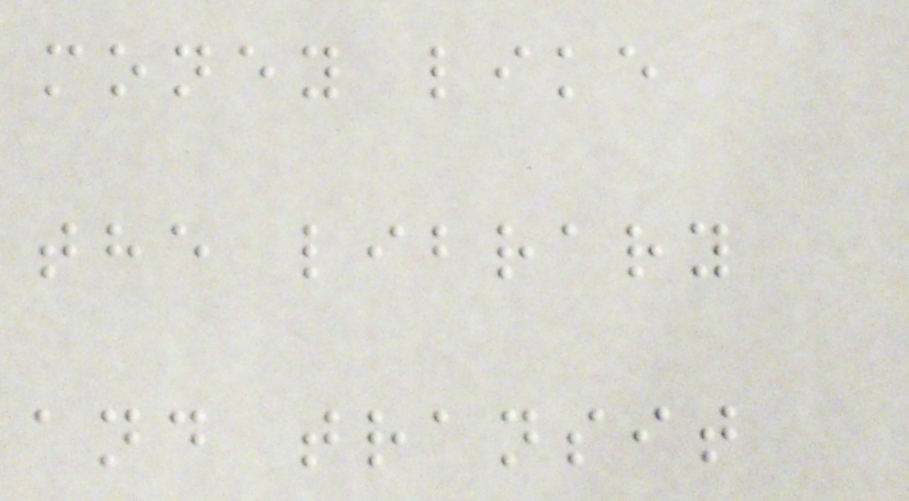money like
the library
and transit
